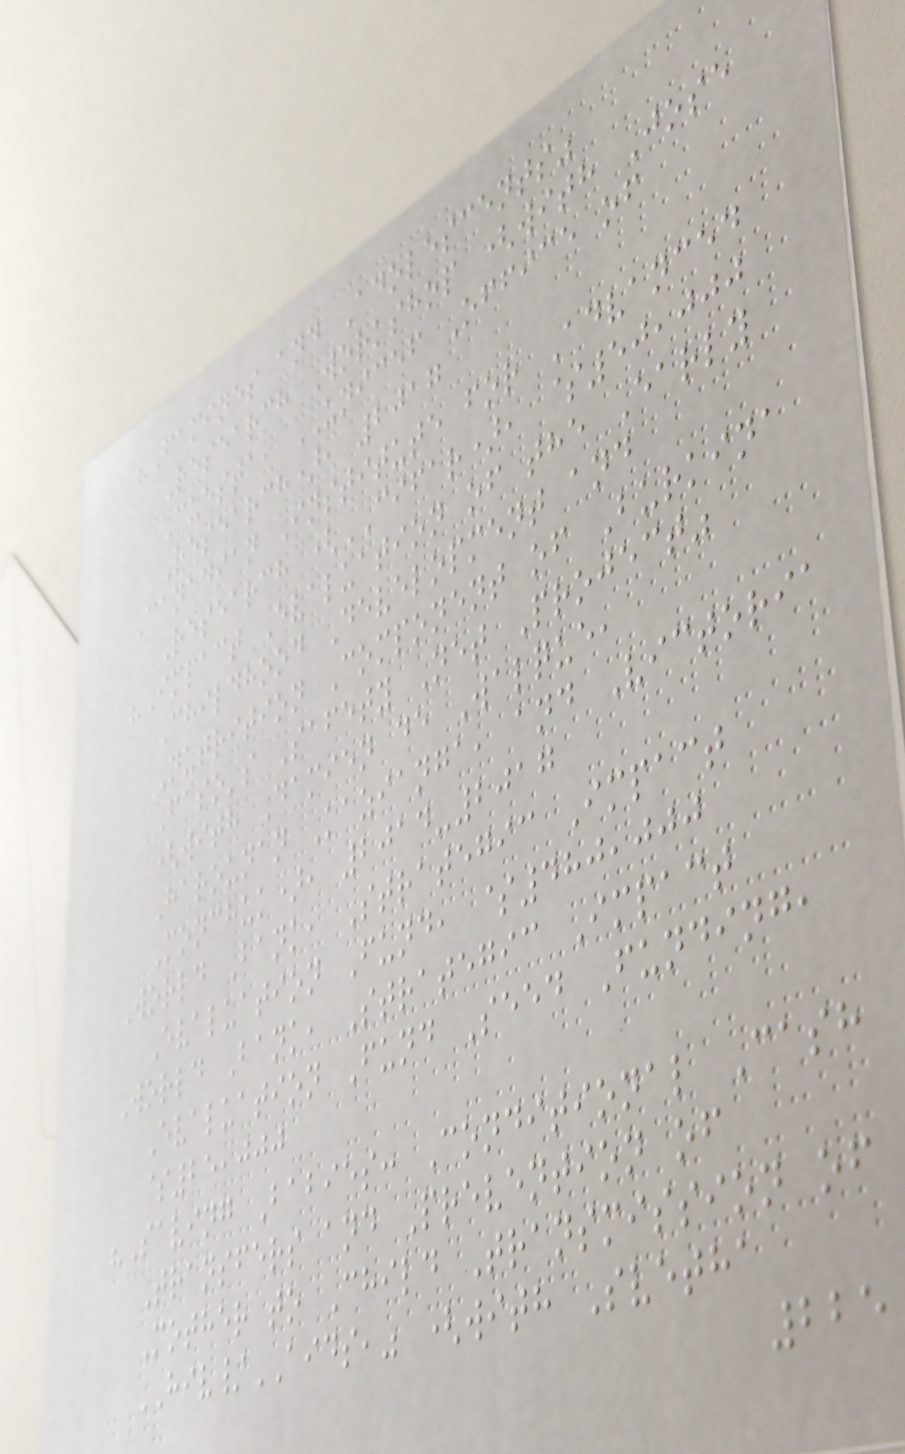"Famines and Adolescents"
Research Workshop (with Jose
Cuesta, UNICEF Office of
Research), 2017
Canadian Institute for Advanced
Research (CIFAR), $50,000
"Impact Evaluation of the Early
Childhood Development and
Nutrition Component of Burkina
Faso's Safety Net Project"
(with Damien de Walque,
Harounan Kazianga, and Victoria
Monchuk), 2014-2017
World Bank, Strategic Impact
Evaluation Fund, $480,000
World Bank, Strategic Impact
Evaluation Fund Seed Funding,
$25,000
"Saving Babies: Conditional Cash
Transfers and Prevention of
Mother to Child Transmission of
HIV/AIDS," (with Svetha
225
